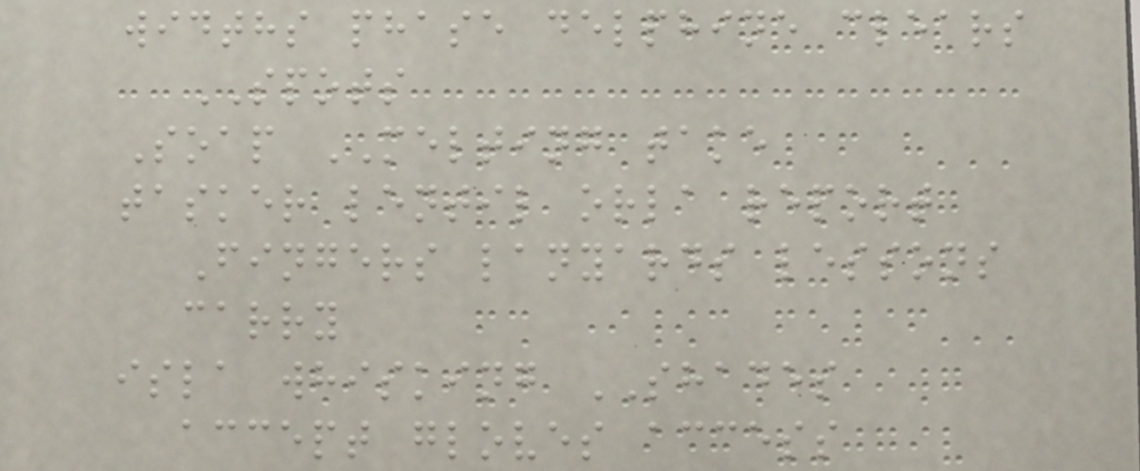widths phase delphine clears
SPOTS
Soap MELTING take
tasker lentil orla report
Fingers lanyards lessons
carry
isla whisking SHADES
accept gloves access
